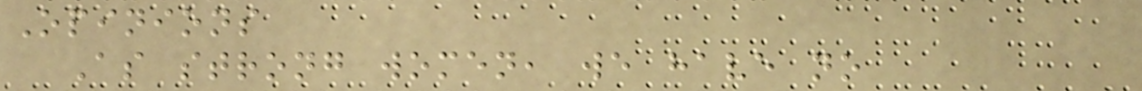Opinions
As strong women, we have no
